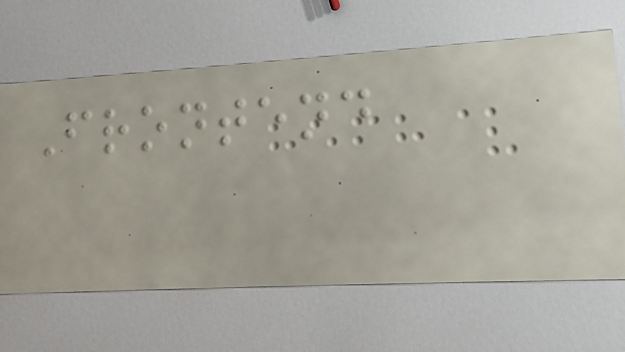Frontend
